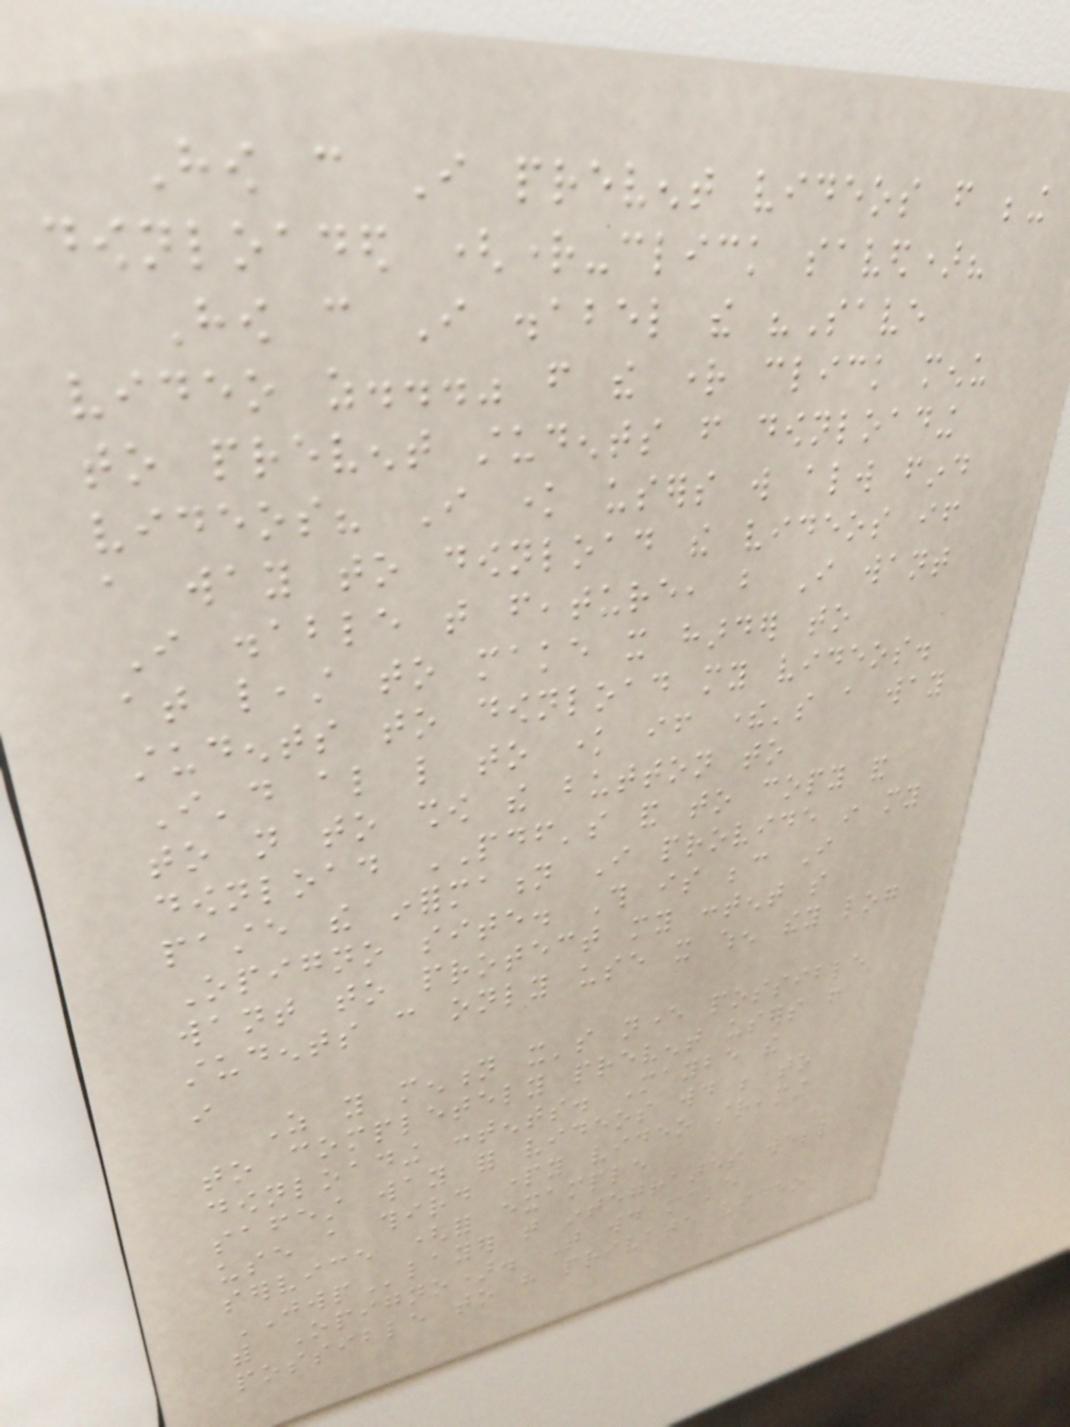How can I prevent videos from being
downloaded (right-click saved)?
How can I disabel the "Save
video as..." from the right click menu
to prevent students from downloading
videos? I know users will always find
a way to download the videos if
I disable that feature, but I want
at least to make it harder to
students to download my videos.
I'd also like to know if there's a way
to not to show the button to
download PDF's and to copy and
paste the information I provide in my
Opigno site. This is because I
want to protect my content so
students can only use it when they log
in
As you mention it's never possible
to completely prevent users from
downloading contents. Maybe the
safest way for videos would be to
use a third party video streaming
service (for example
JWPlayer that integrates well
with Opigno). That would make
possible to have private video
